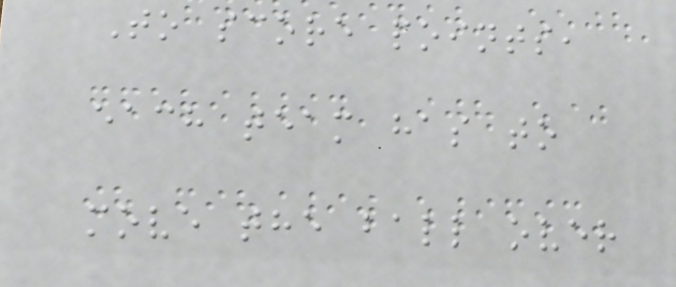To score points,
each team has to
move the ball over
